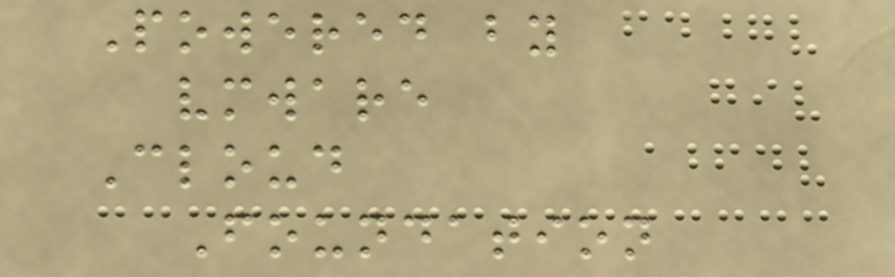Powered by
vmware
Cloud
Foundation
